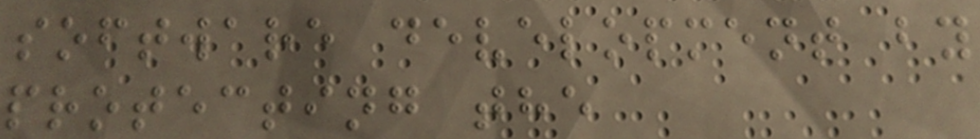software development by
protecting the
